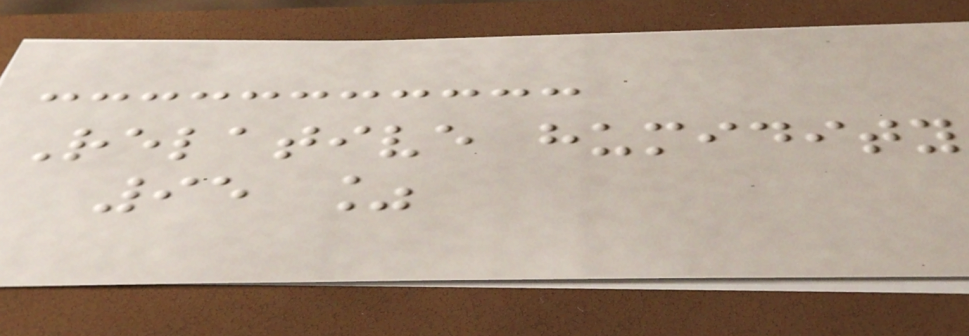Relative humidity
95 %
